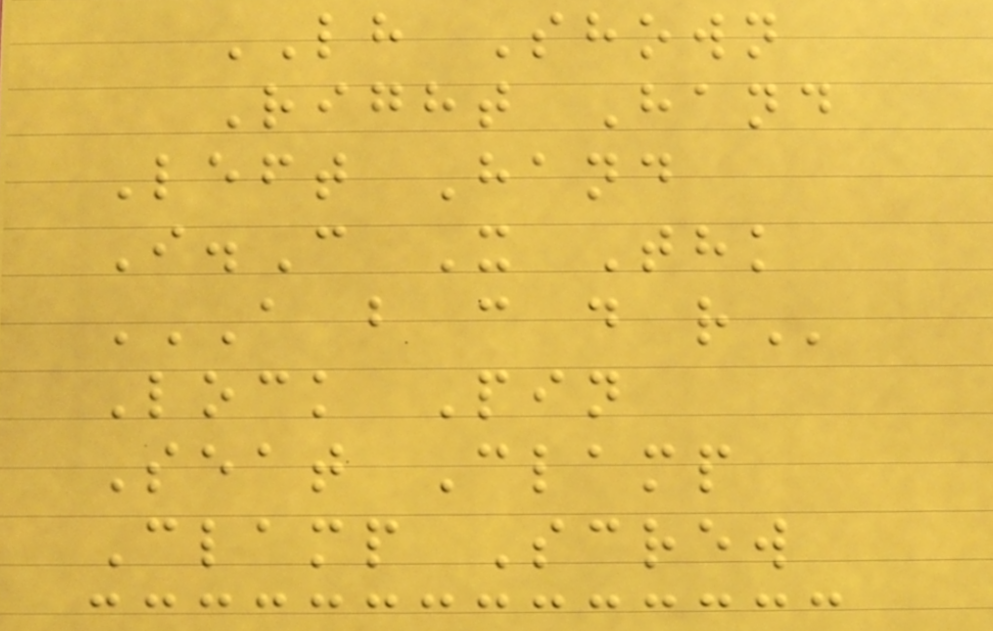LH Shown
Right Hand
Left Hand
I.C X Thk
A B C D R
Lock Pin
Seat Clamp
Clamp Screw
